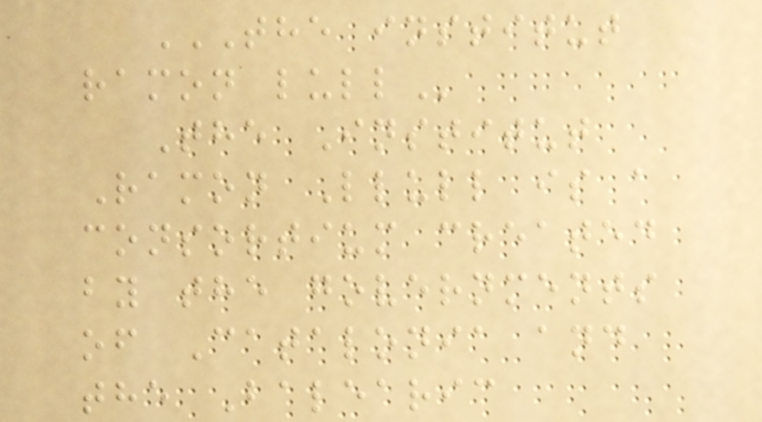THE INSTITUT
RAMON LULL
The Institut
Ramon Llull is a
consortium created
by the governments
of Catalonia and
the Balearic
